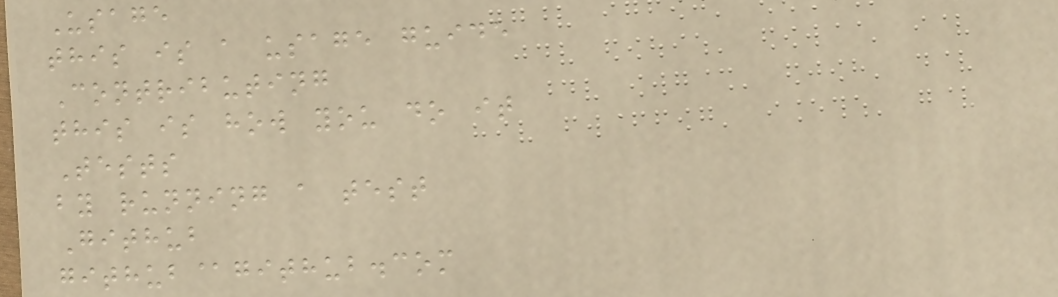Usage
this is a usage guide
Contributing
this is how you do it
Tests
by running a test
Github
github@github.com
